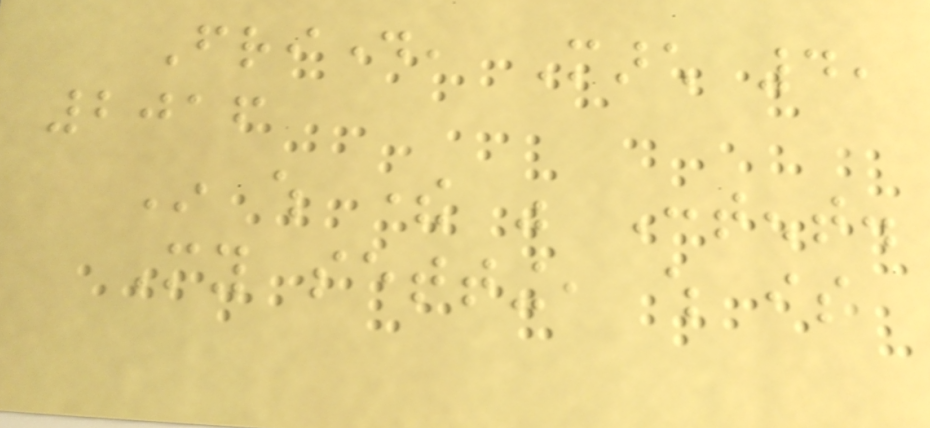Friday, March 4,
2016
In which there was Content.
My setting, which is
